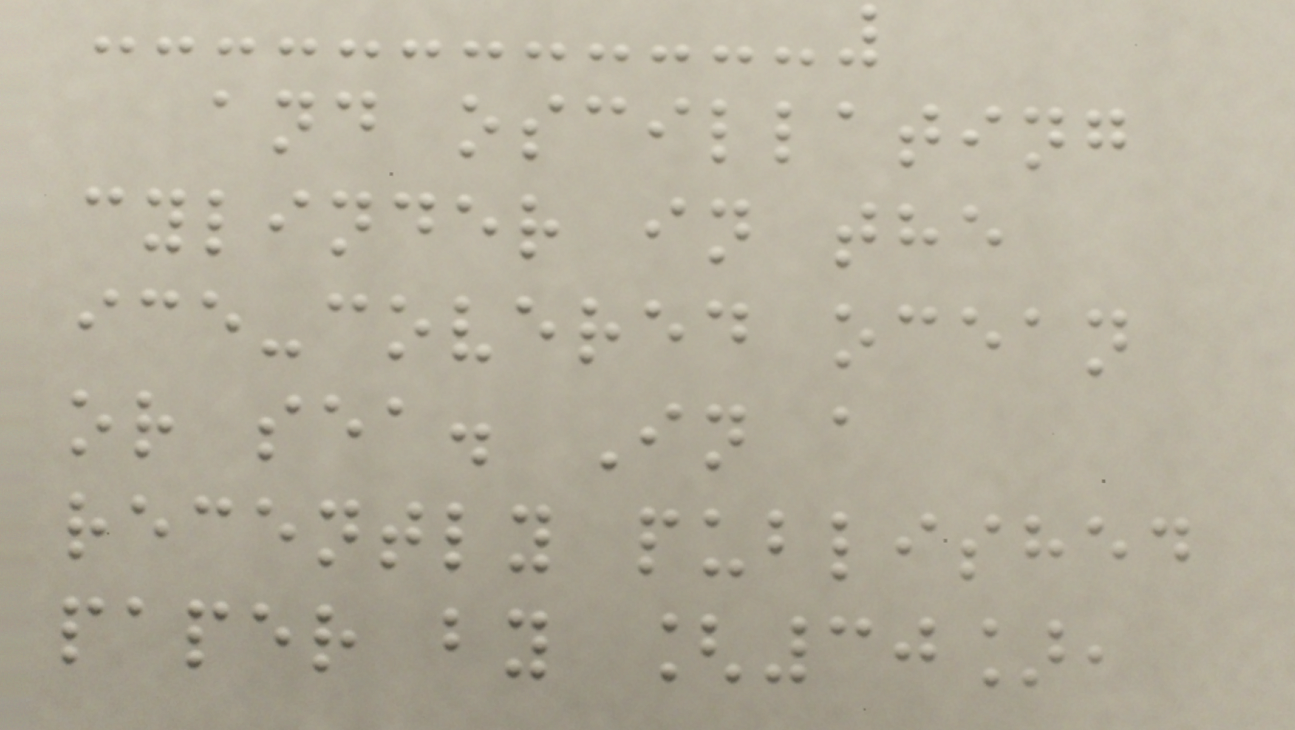and oscillating
cylinder in the
ice-covered ocean
or sea. In a
recently published
paper by [30],
